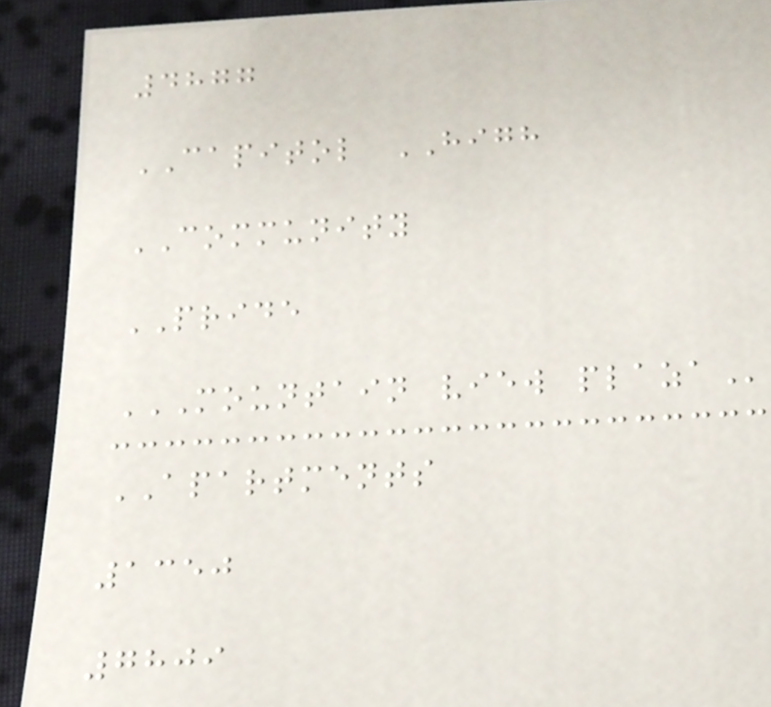4877
CAPITOL HIGH
COMMUNITY
PRIDE
MOUNTAIN VIEW PLAZA
APARTMENTS
1350
7809
